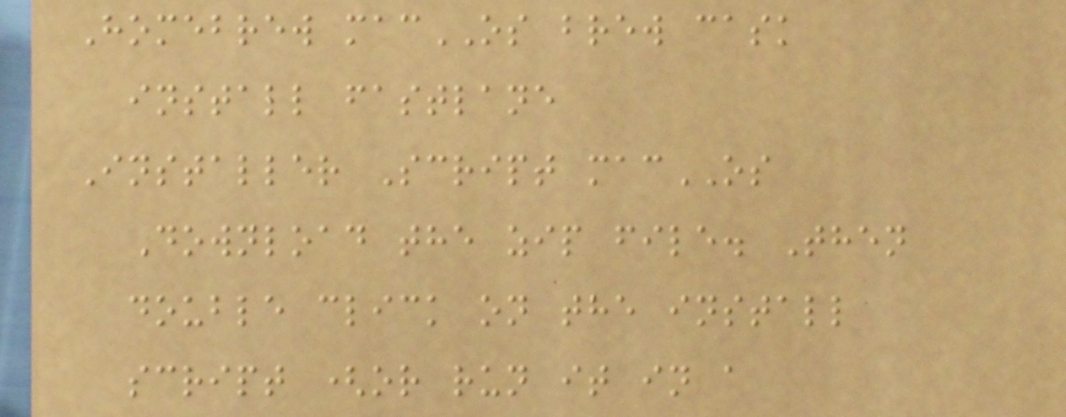Homebrew macOS brew cask
install fastlane
Installer Script macOS
Download the zip file. Then
double click on the install
script (or run it in a
